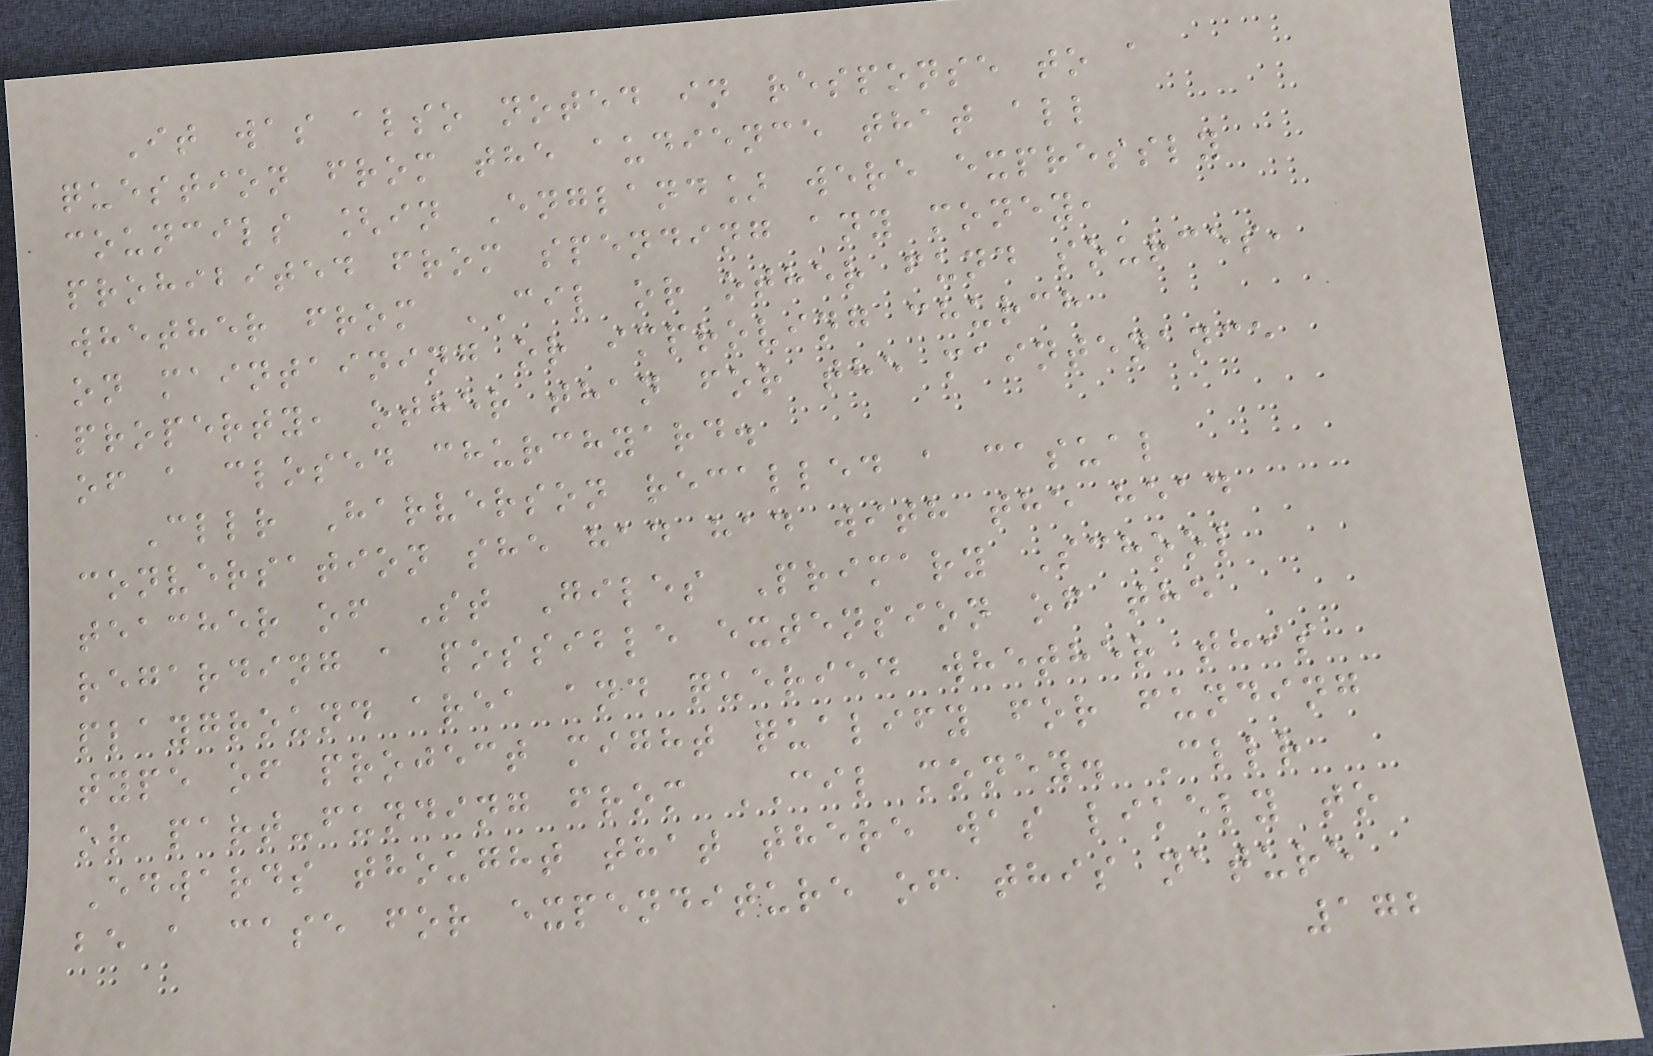It was also noted in response to a
question from the audience that all
councils [in England] were expressly
prohibited from spending any money,
whether from CIL or other fund sources,
on maintaining or improving church
property, other than for the maintenance
of a closed churchyard.
Cllr Harverson recalled a casual
conversation she had had with the head
teacher of St Giles Primary School
regarding a possible extension of the
playground area and queried whether this
type of project might qualify for funding
or part-funding from CIL money. Cllr
Edwards thought that there was likely to
be a case for expenditure of this nature
172
